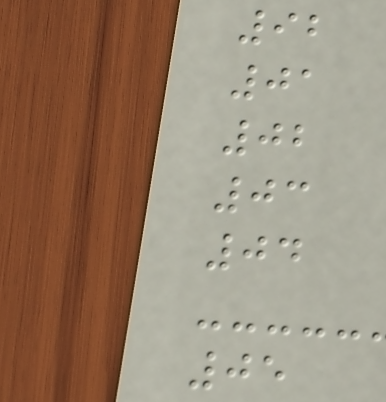92
01
02
03
04
05
